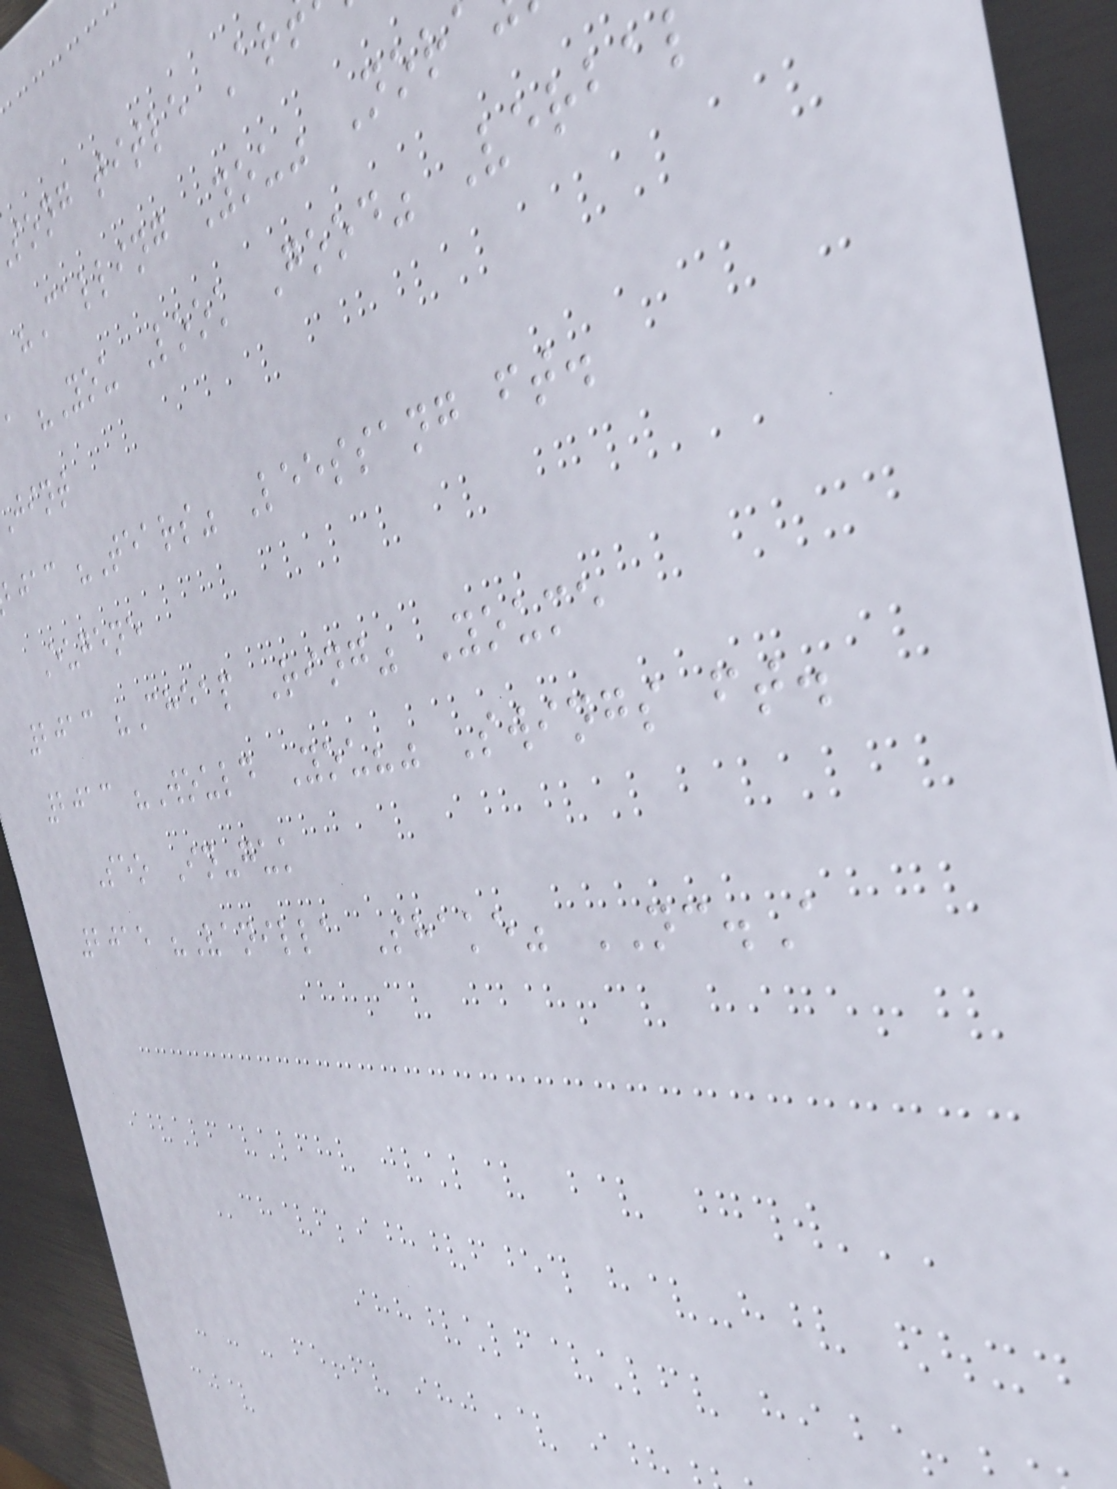song title Ar
"Calling You" Nor
a "You Look Good" Verba
jint
bjac "Tears" Leessang ft.
Eugene
2013 "Cheap Ring" Youme
2013 "Would You?" Swings ft.
Seo In-guk
2015 "Vanilla Shake" NC.A
